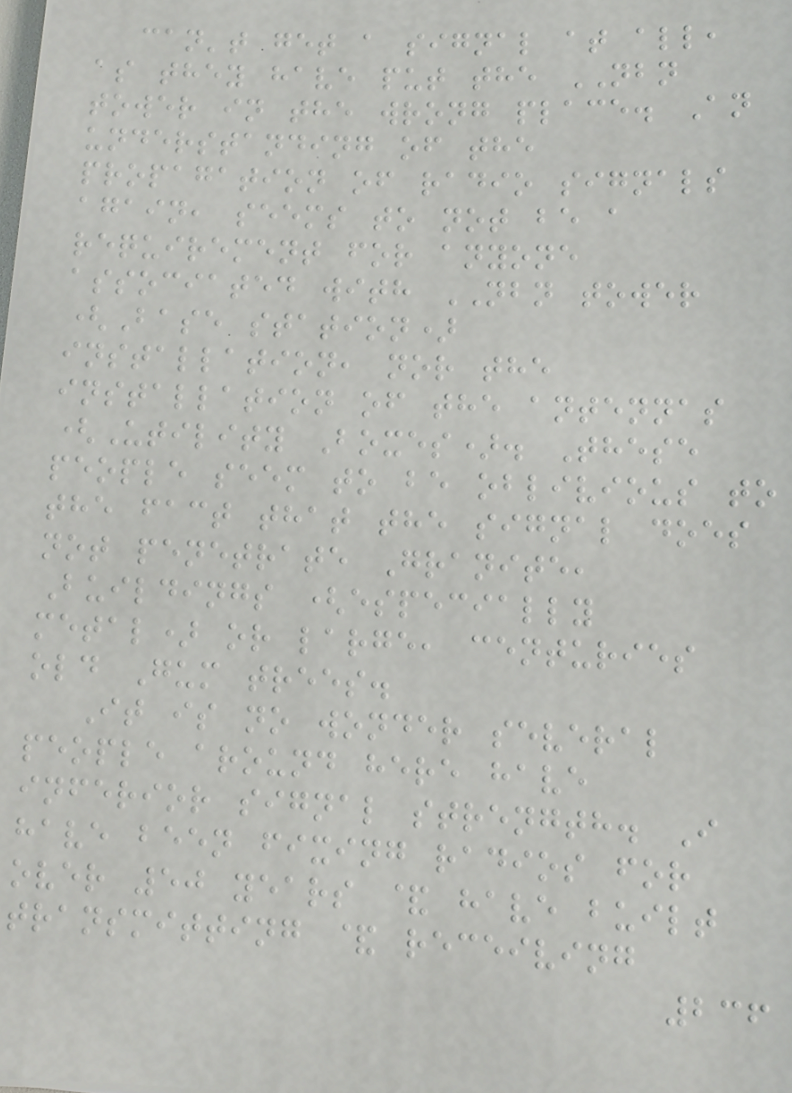can't get a signal at all,
as they have put the NBN
tower in the wrong place. An
understanding of the
propagation of radio signals
again, seems to not be a
requirement for anyone
associated with NBN tower
(Base station)
installation, nor the
installation of the antennas
(Utility Boxes). These
people seem to be oblivious to
the fact that the signal does
not penetrate Granite,
Buildings (especially
metal) or large, centuries
old Gum trees.
It is no wonder several
people around here have
inferior signal strength. I
have been fixing radios for
over 50 years & have built
transmitting & receiving
236
